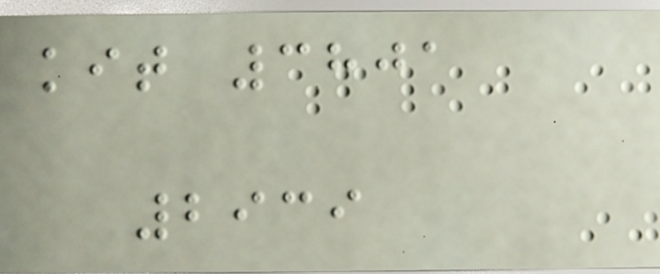kit 3801
2939
